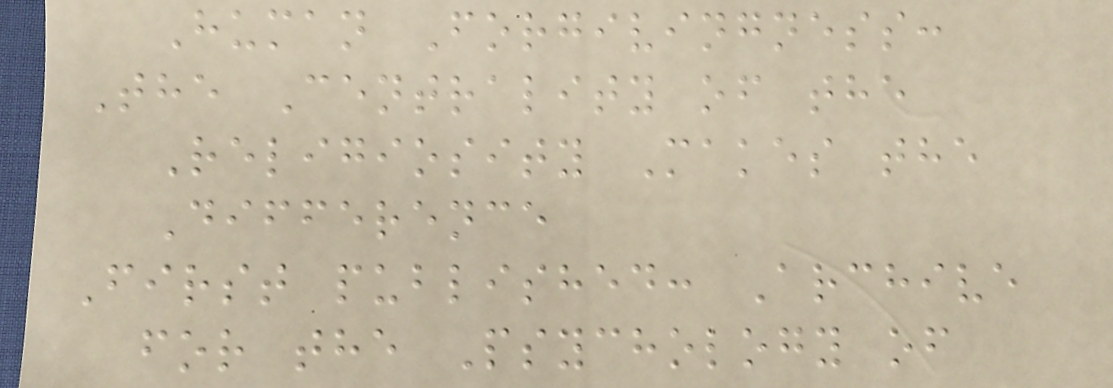Human Forgivingness:
The Centrality of the
Religiosity Makes the
Difference
First published: Archive
for the Psychology of
